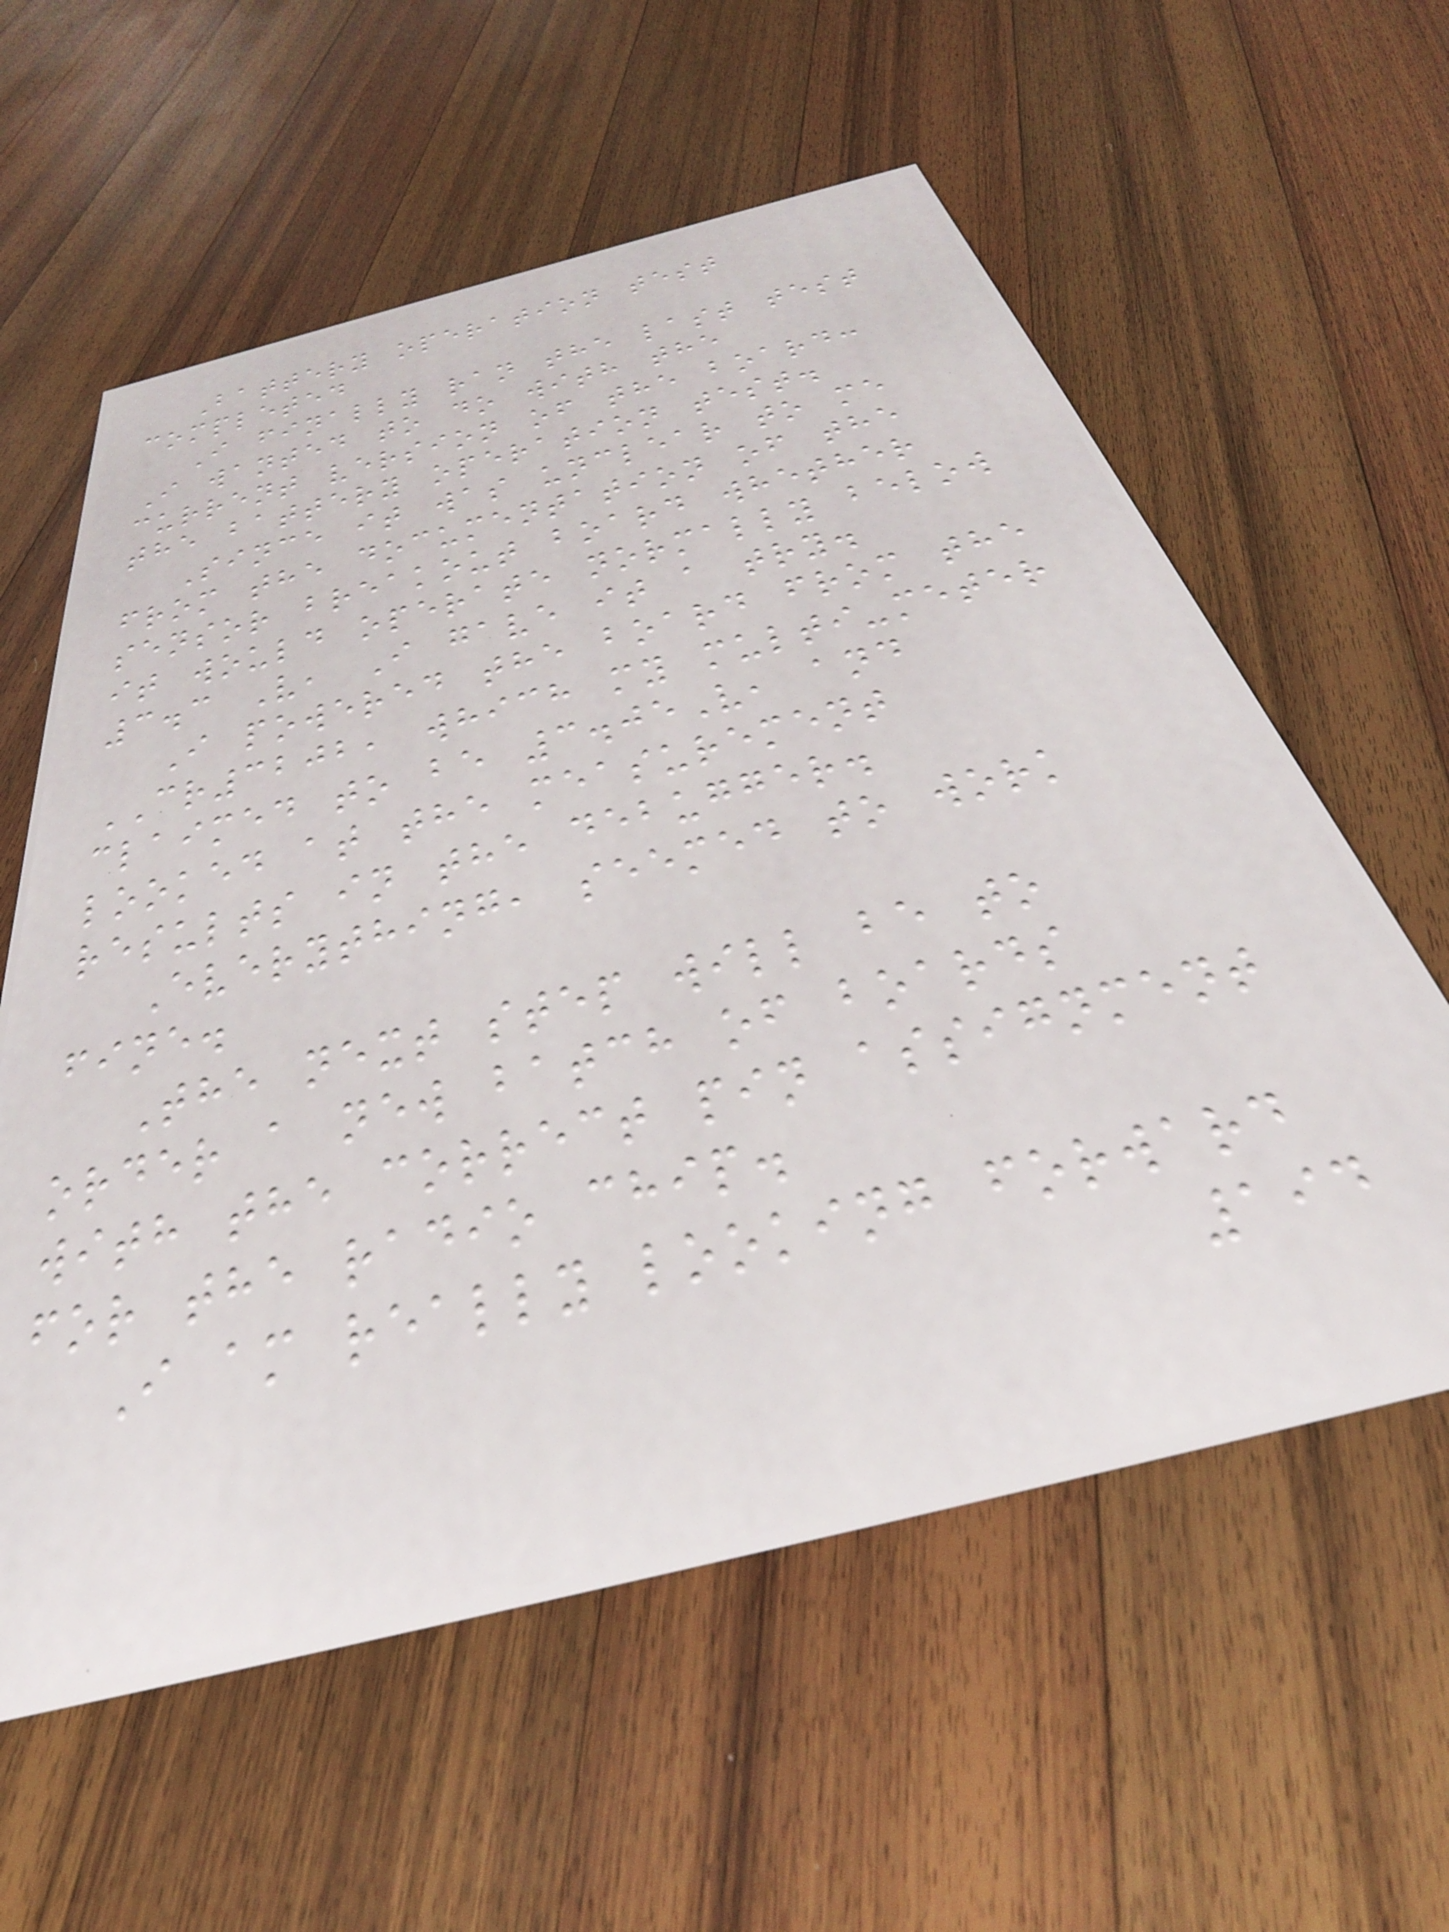Battery operation test
completed
I finally ran the last test
I wanted to do with the
current version of the board:
the battery operation test.
Since it was unclear to me
from the documentation of the
sensor breakout board whether
it would operate normally below
3.3 V, I gave it a try.
I powered the board from the
CR3202, which my multi-meter
claimed to be 3.05V, and
looked at the measurement
results in the debugger.
Everything, seemed to work
fine.
The next step will be to
order a new batch of boards
with the correct pin assignment
for the radio chip.
I am really looking forward
194
